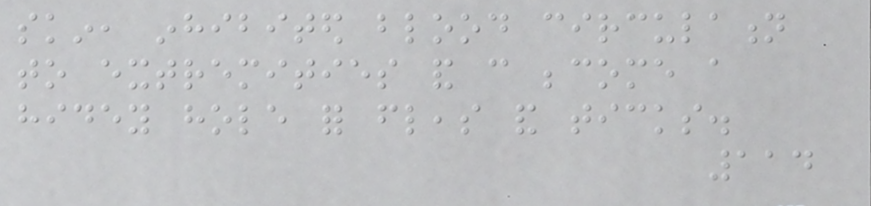skin, inhibited blood circulation
to extremities and can become a
hidey hole for fleas and ticks.
114
